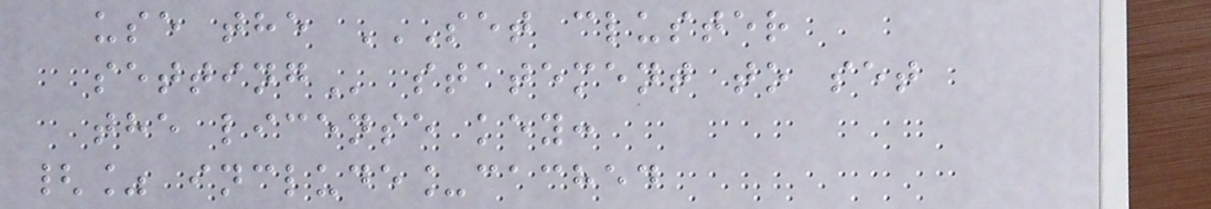use the SET CLUSTER
SETTING statement to set
the license key:
{% include_cached
